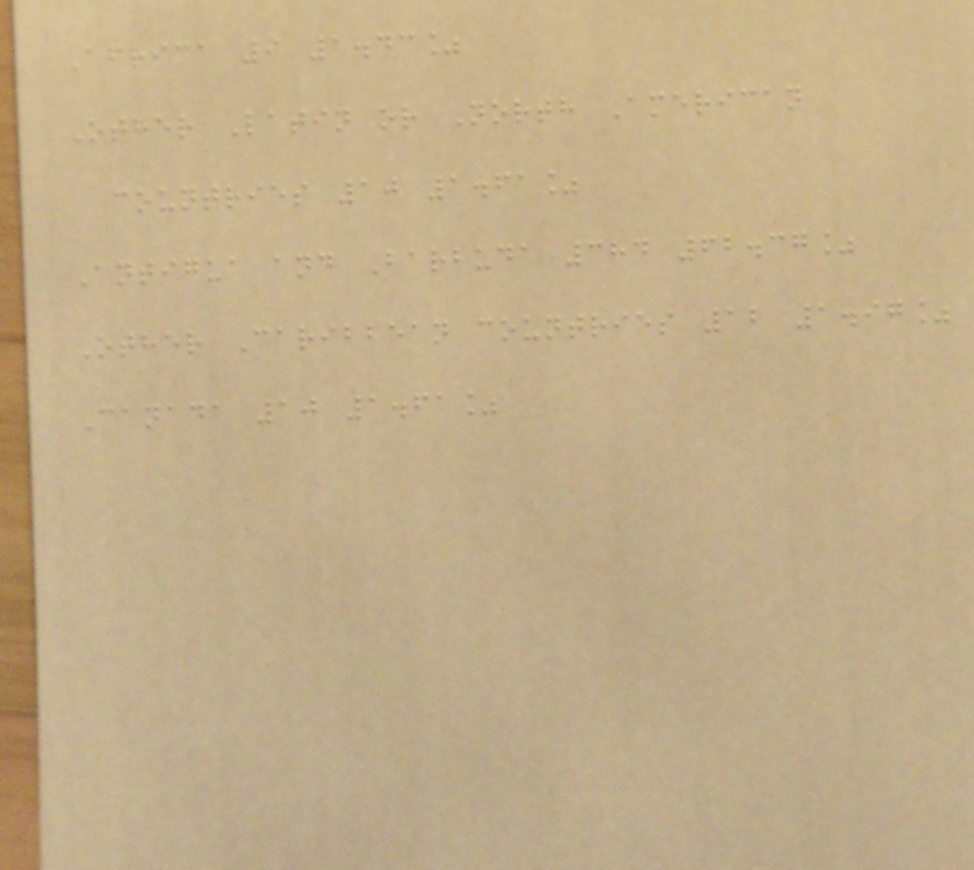Africa 9 1.43%
Other Latin or North American
countries 10 1.61%
Antigua and Barbuda 384 62.37%
Other Caribbean countries 12 1.97%
Canada 10 1.61%
